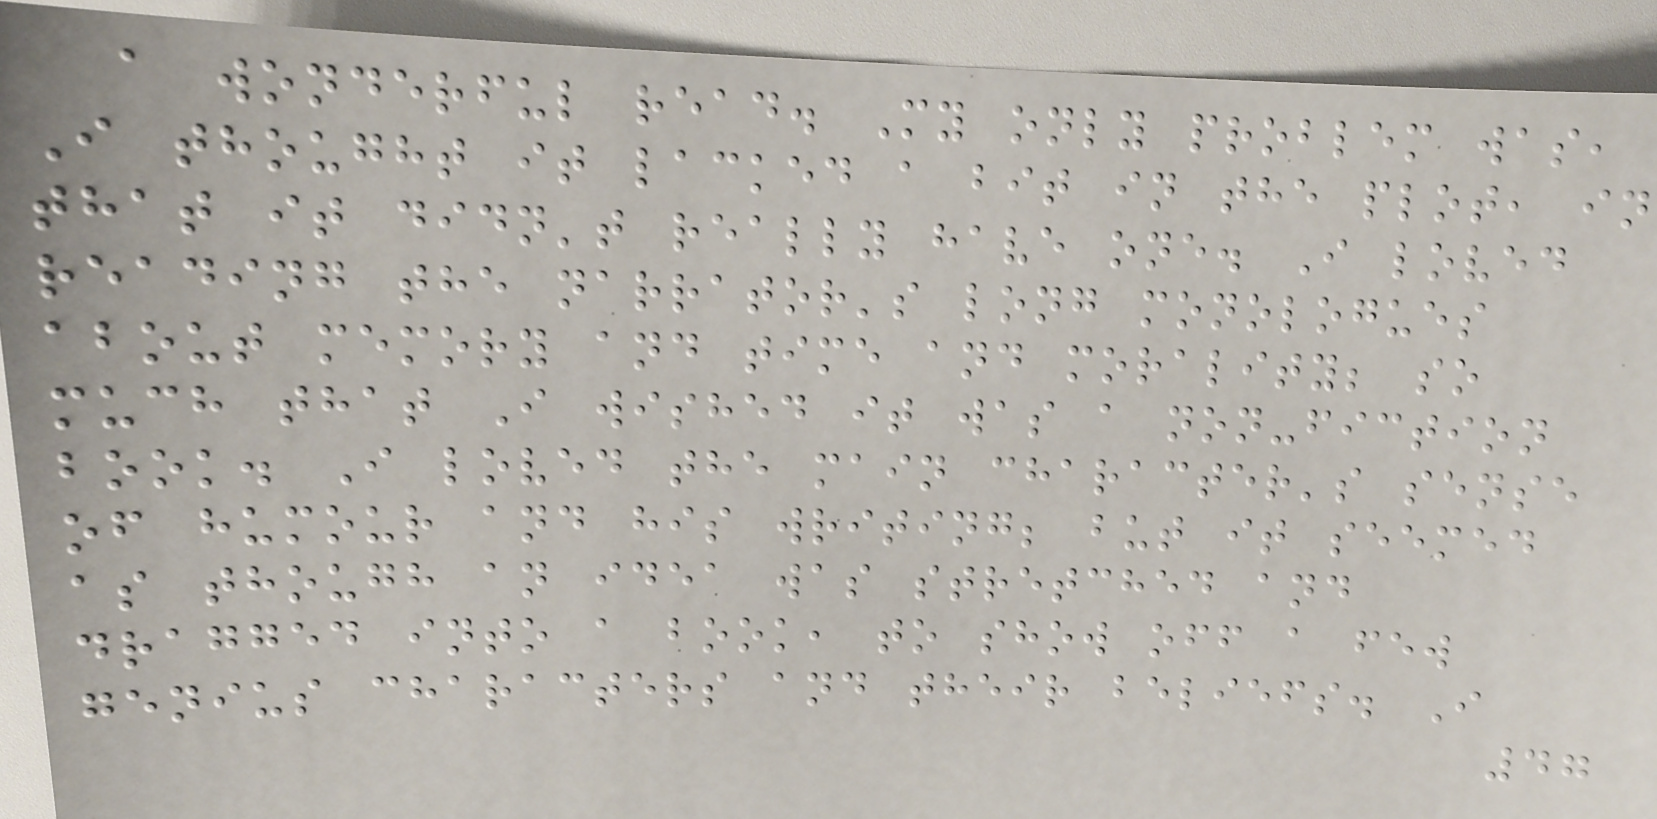a wonderful read. My only problem was,
I thought it lacked a bit in the plot, in
that it didn't really have one. I loved
reading the narrator's long monologues
about memory and time and morality; so
much that I wished it was a non-fiction
book. I loved the main character's sense
of humour and his writing; but it seemed
as though an idea was stretched and
dragged into a book, to show off a few
genius characters and their beliefs. I
47
